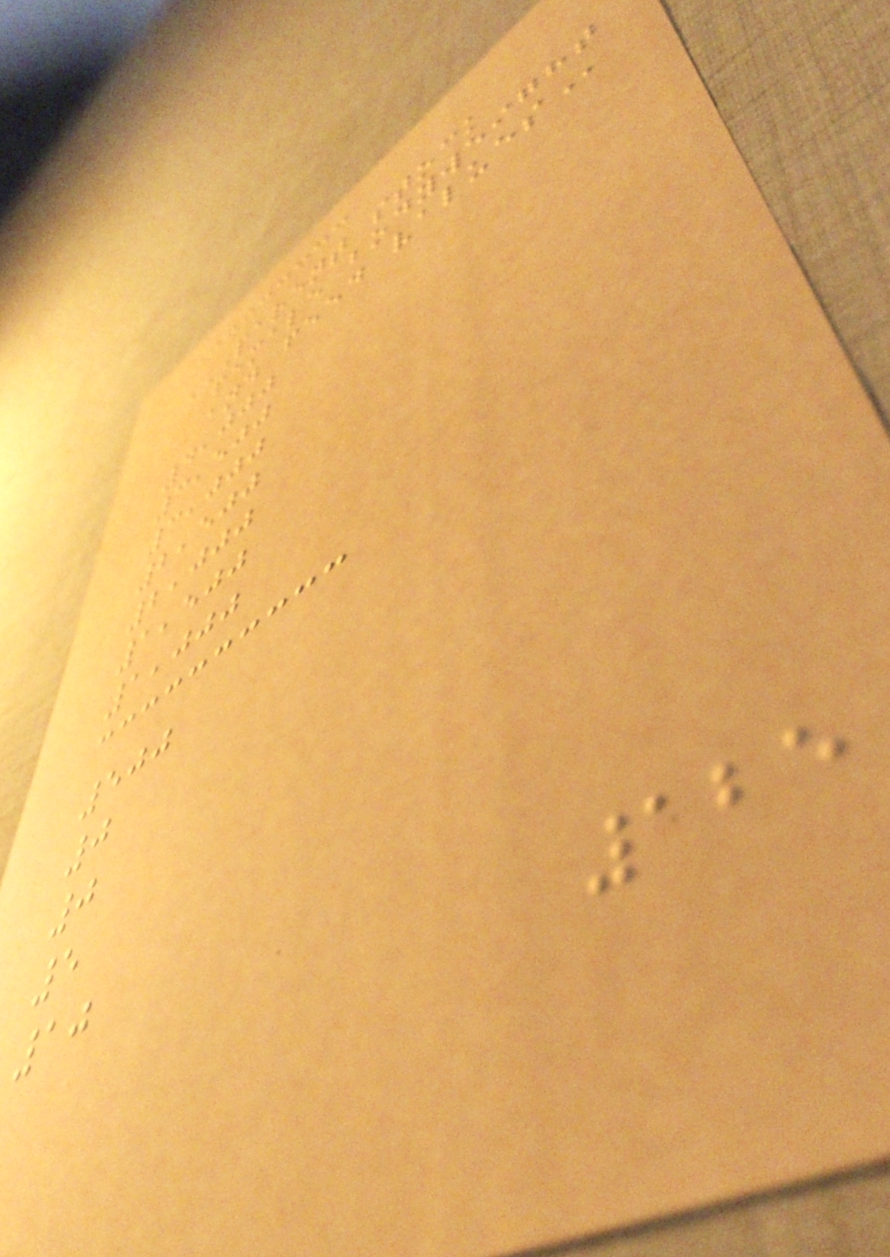PARENT STOCK
FEMALE BODYWEIGHT
AND FEED VALUES
4,000
3,500
3,000
2,500
2,000
1,500
1,000
500
0
0
5
10
125
